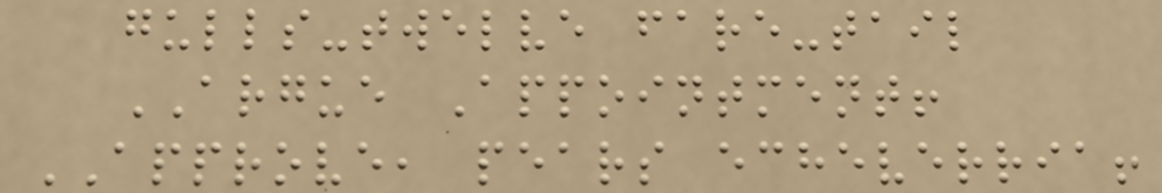gulls-twelve fare-tail
ARGUE Appointment!
APPROVE, pears echeverria!
